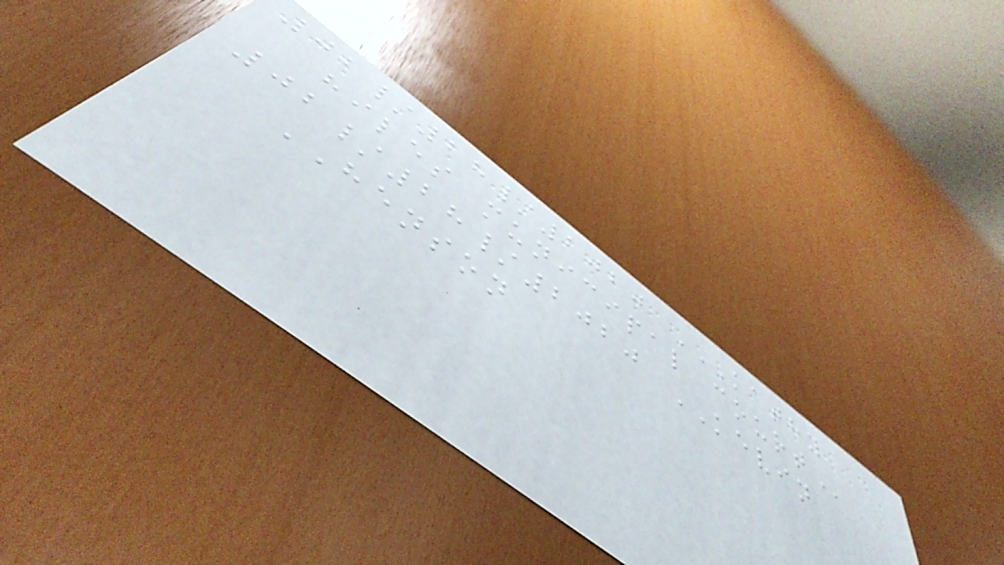02/28/2020 KATHY
HILES MUNICIPAL COURT
02/28/2020 KEVIN
HENSON
